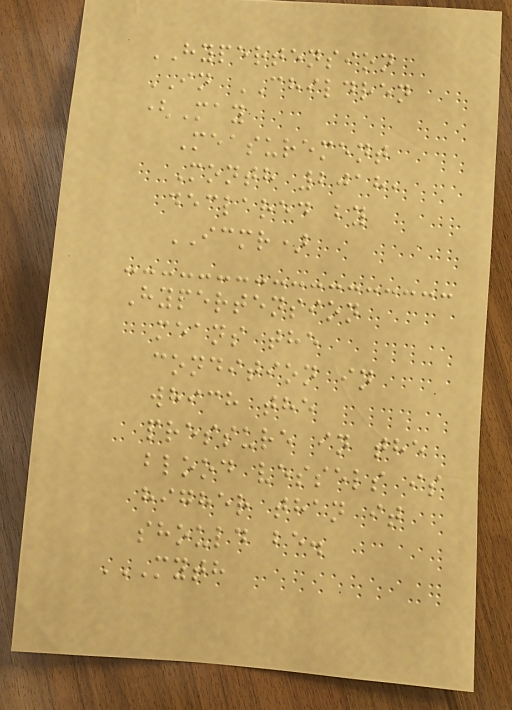HYPERTENSION
IN CHILDREN
(May
Measurement
Month 2018,
declared by
ICMR)
Hypertension
means the
condition in
which the
pressure in the
blood vessels is
higher than it
should be.
MYTH
